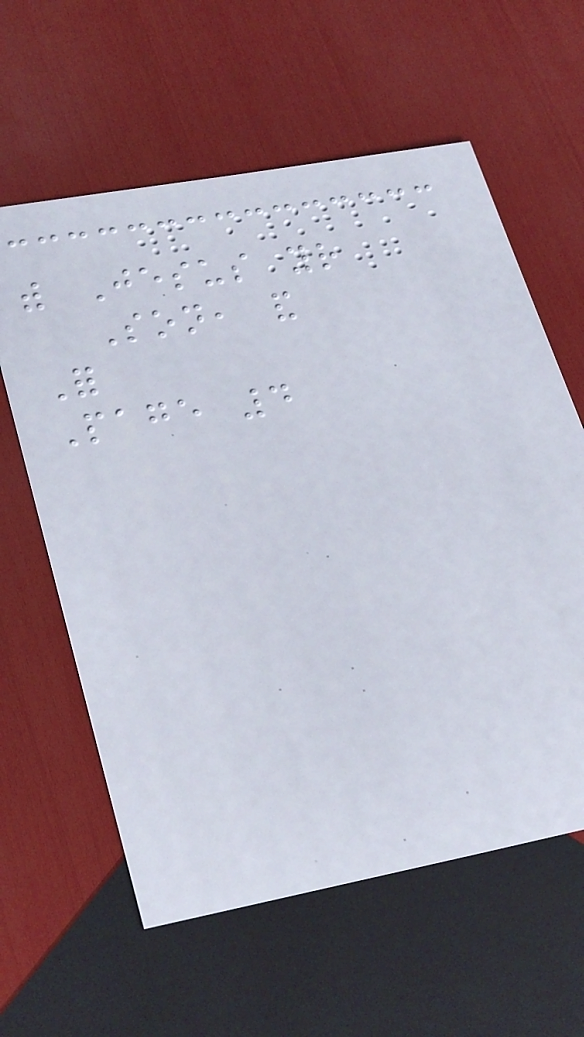with Jesus your
Son, and
For
Page 4
